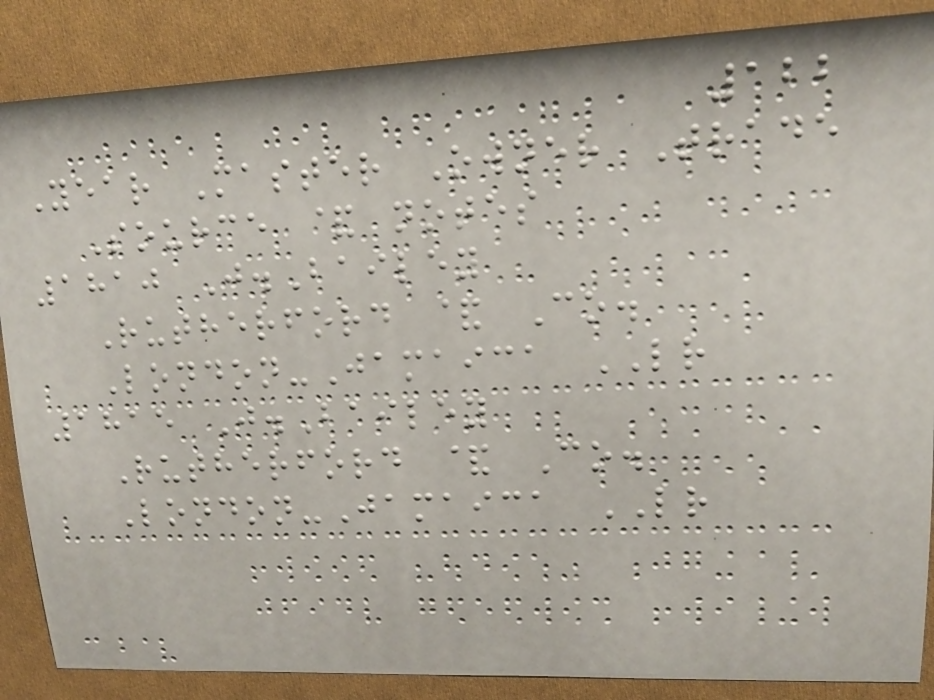122
Year Master Owner Trade
Source & notes
1810 J.Bailey
Rutherford & Co.
London-Jamaica LR
1815 J.Bailey
Rutherford & Co.
London-Jamaica LR
